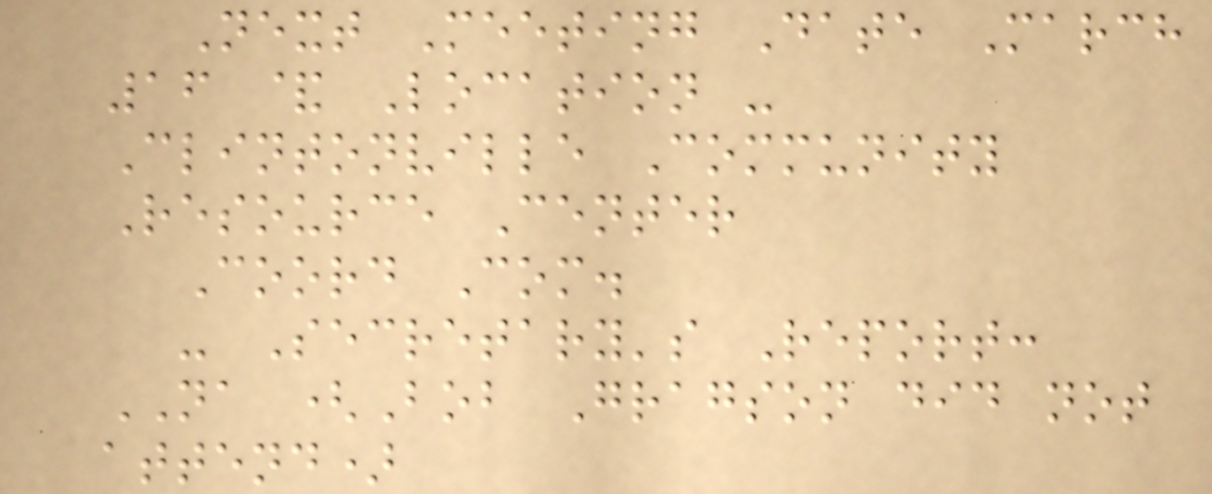Next Meeting Date March
16 & Location -
Clintonville Community
Resource Center
Coord Com.
- Secretary's Report:
NA (Bob Gragson did not
attend)
